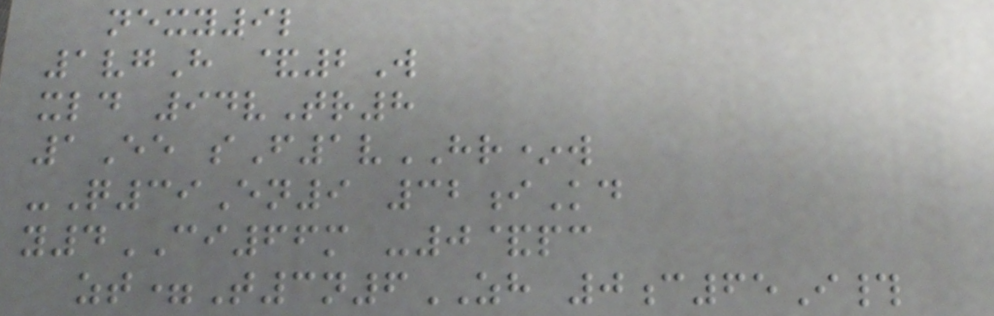nexy9l
1vgH &2W
xld 94vTr8
1Ee sF1vHR*w
-Q39En9 32iKd
y4CI66m -0&pc
zt=T3n6ZH 0c65I#
